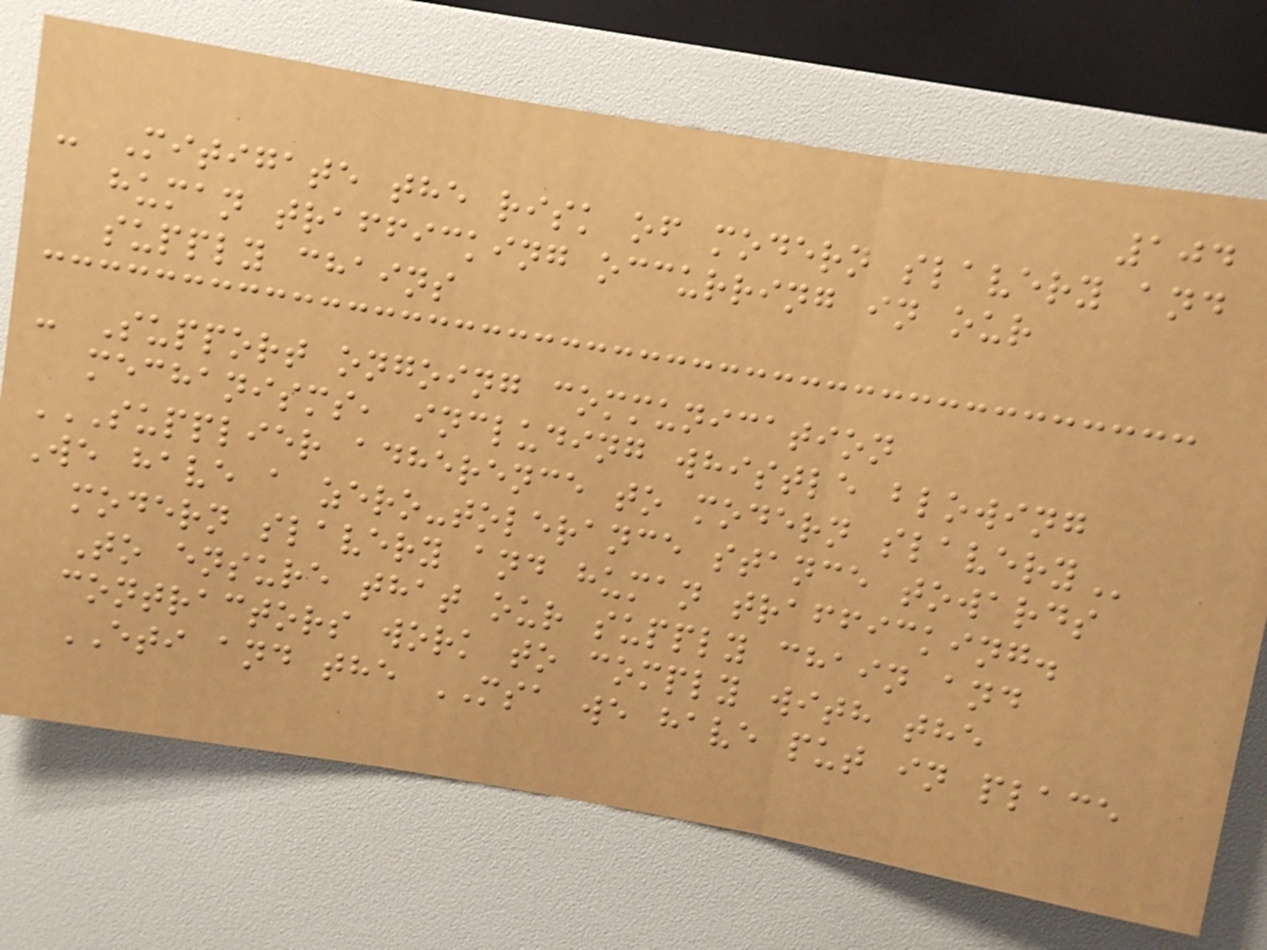104
- Mitigate the risk of modern slavery and
human trafficking occurring in our
supply chains
- Support ongoing communication
mechanisms, including whistle blowing
SUPPLIER ADHERENCE TO MODERN SLAVERY
We have a zero-tolerance stance towards
modern slavery and human trafficking.
To ensure that our supply chain and
contractors work to comply with the
ETI and the MSA we have put in place
